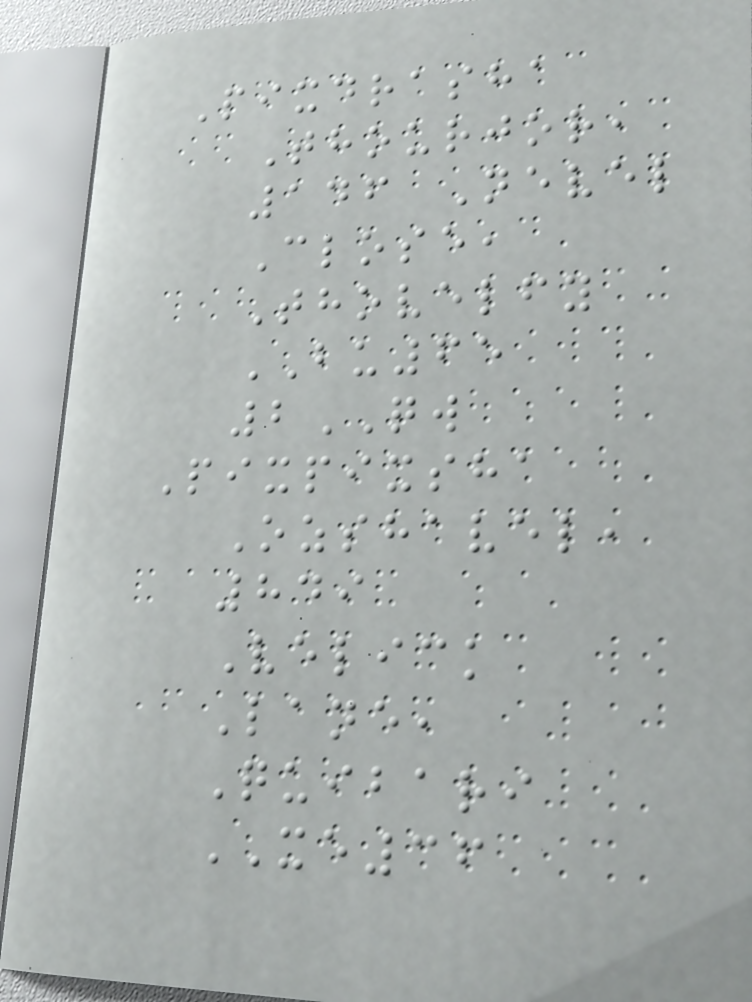Pixdrasha
Thourjor,
146 Nevel
Close,
Thovelfy
BU65
2QW
Pixpixsha
Ozshavel,
849
Velick
Lane,
Quibari
XE36
